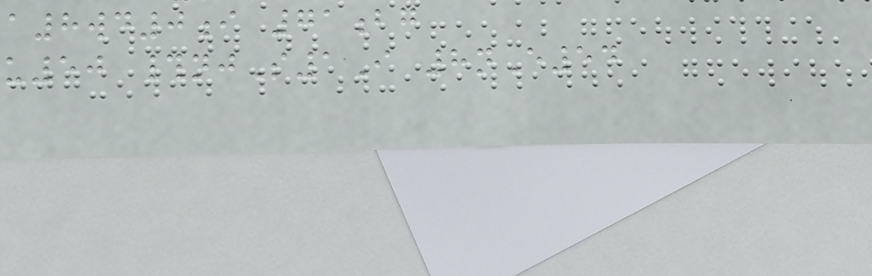a8wd0i 71bg
u50 #njS1I 8nE54
